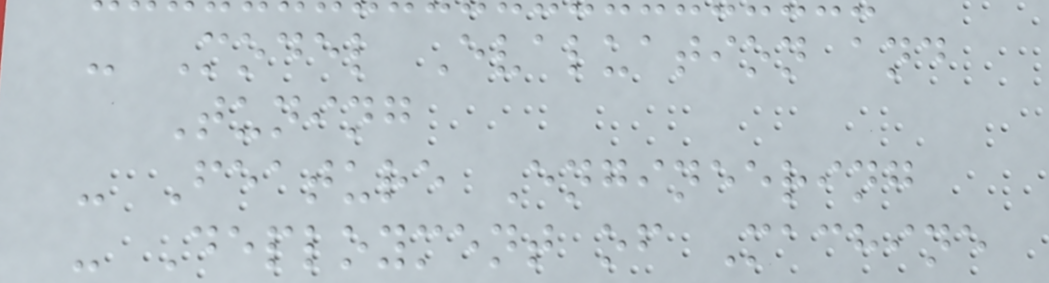- Model Evaluation and
Tuning
- Feature Engineering
- Deployment of Machine
